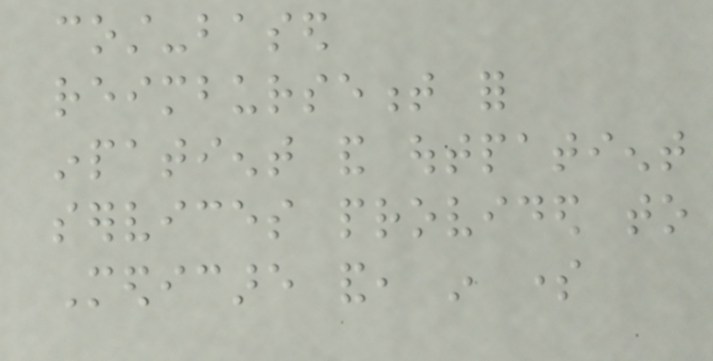cost-based
reimbursement for
inpatient and outpatient
services provided to
Medicare and, in some
